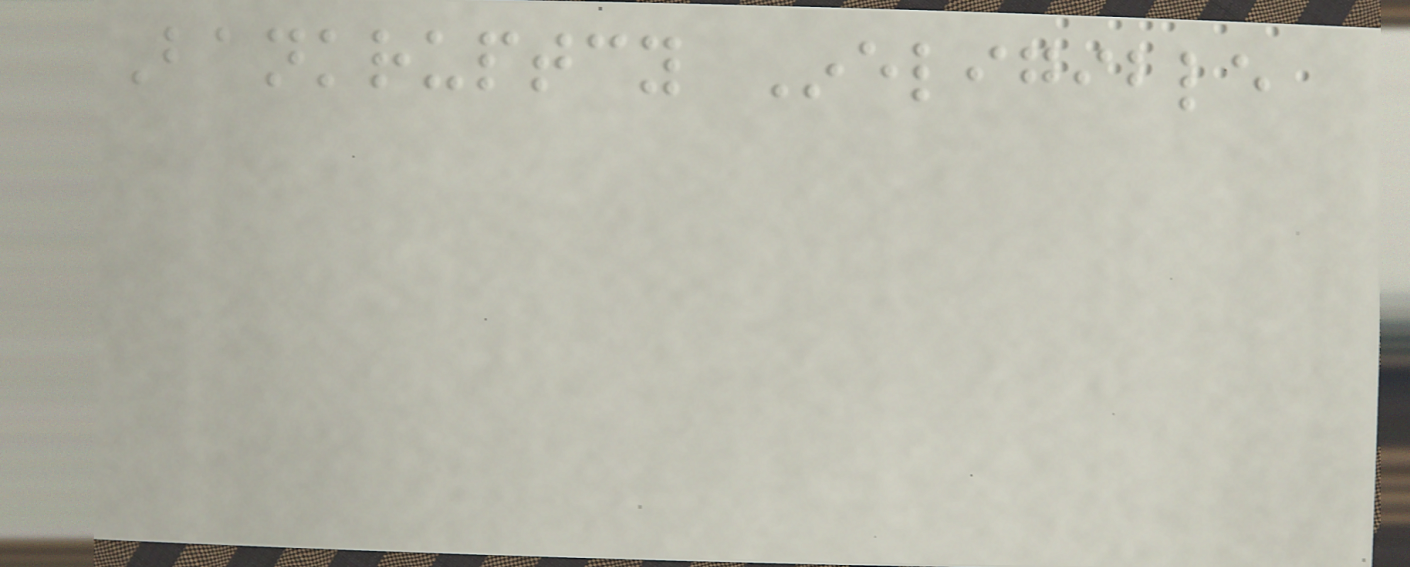Bankruptcy Ineligible
